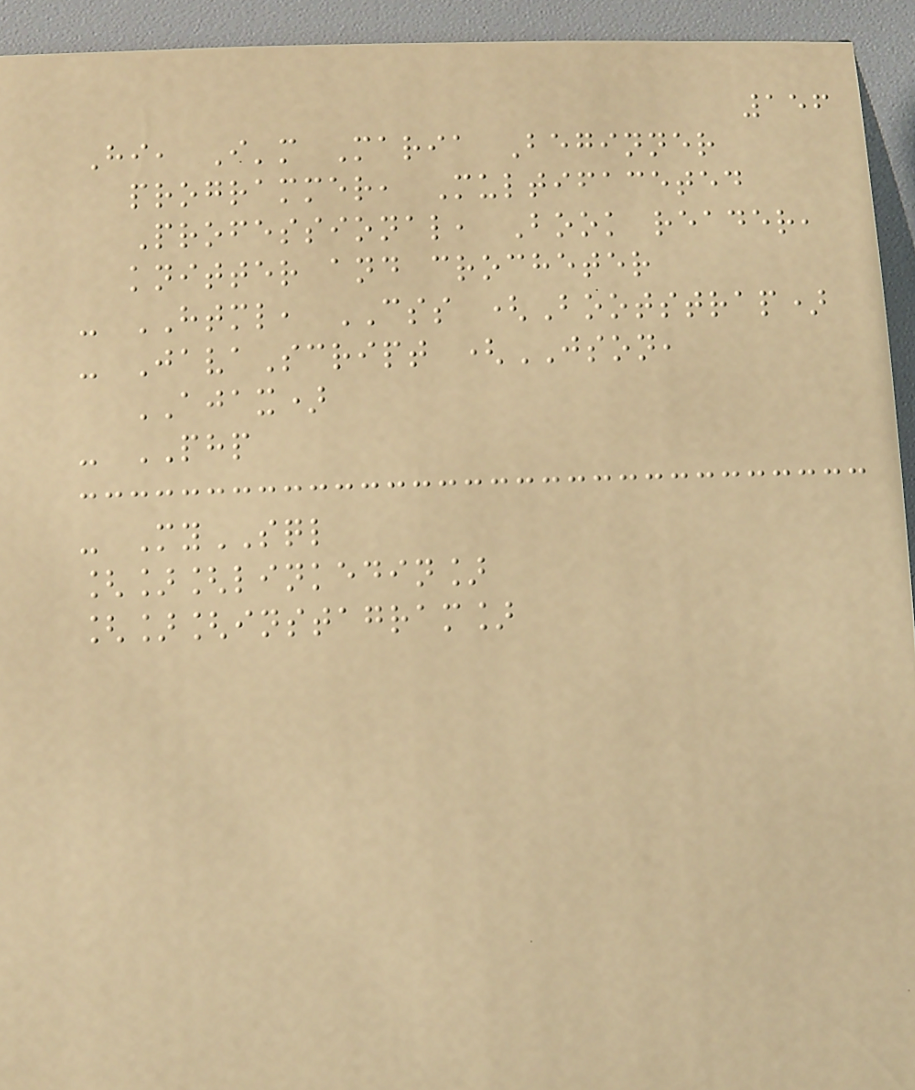156
Hi, I'm Maria Beginner
programmer, Multifaceted
Professional, Book reader,
knitter and crocheter
- HTML, CSS (Bootstrap)
- JavaScript (JSON,
AJAX)
- PHP
- MySQL
[][linkedin]
[][instagram]
